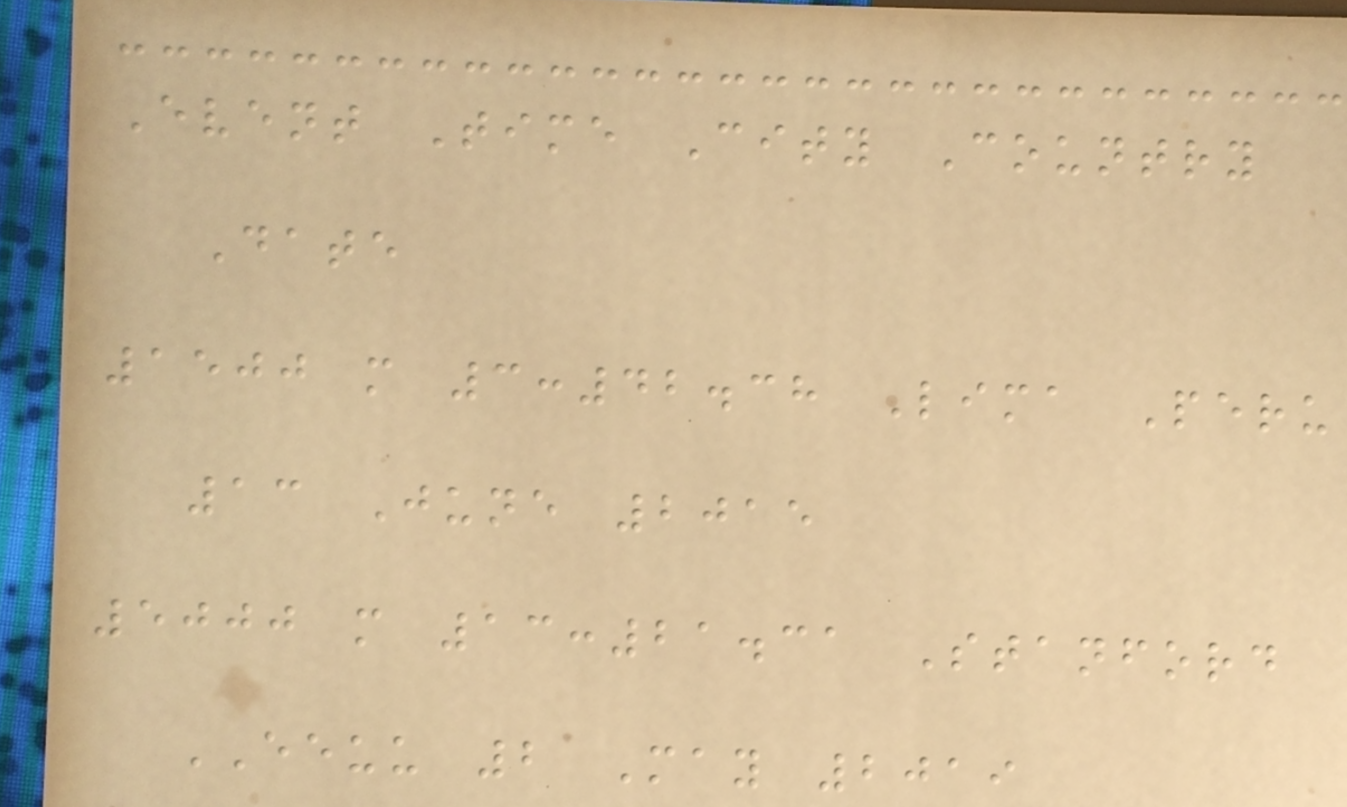Event Time City Country
Date
1500 m 3:42.38 Lima Peru
13 June 2015
5000 m 13:21.31 Stanford
EEUU 2 May 2019
